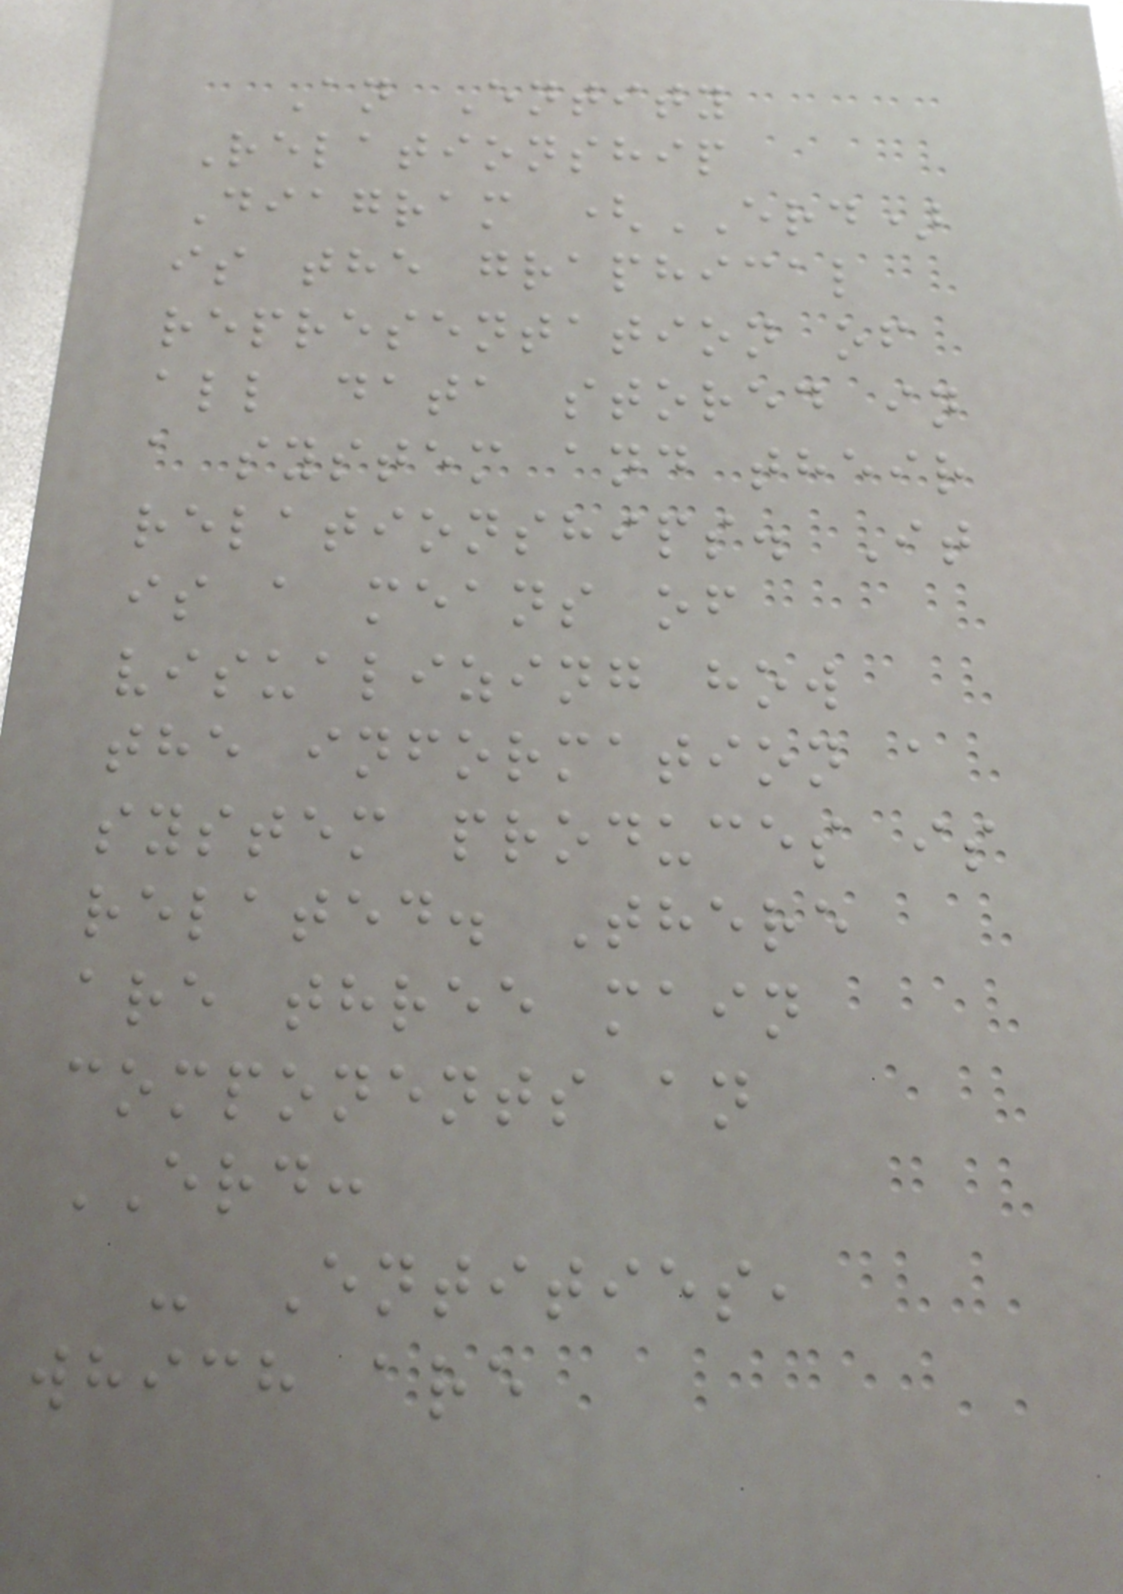An Entity
Relationship
Diagram (ERD)
is the graphical
representation of
all data stored in
a system and their
relationships. It
is a means of
visualizing how
the information a
system produces is
related. There
are three main
components an
ERD:
- Entities,
which are
